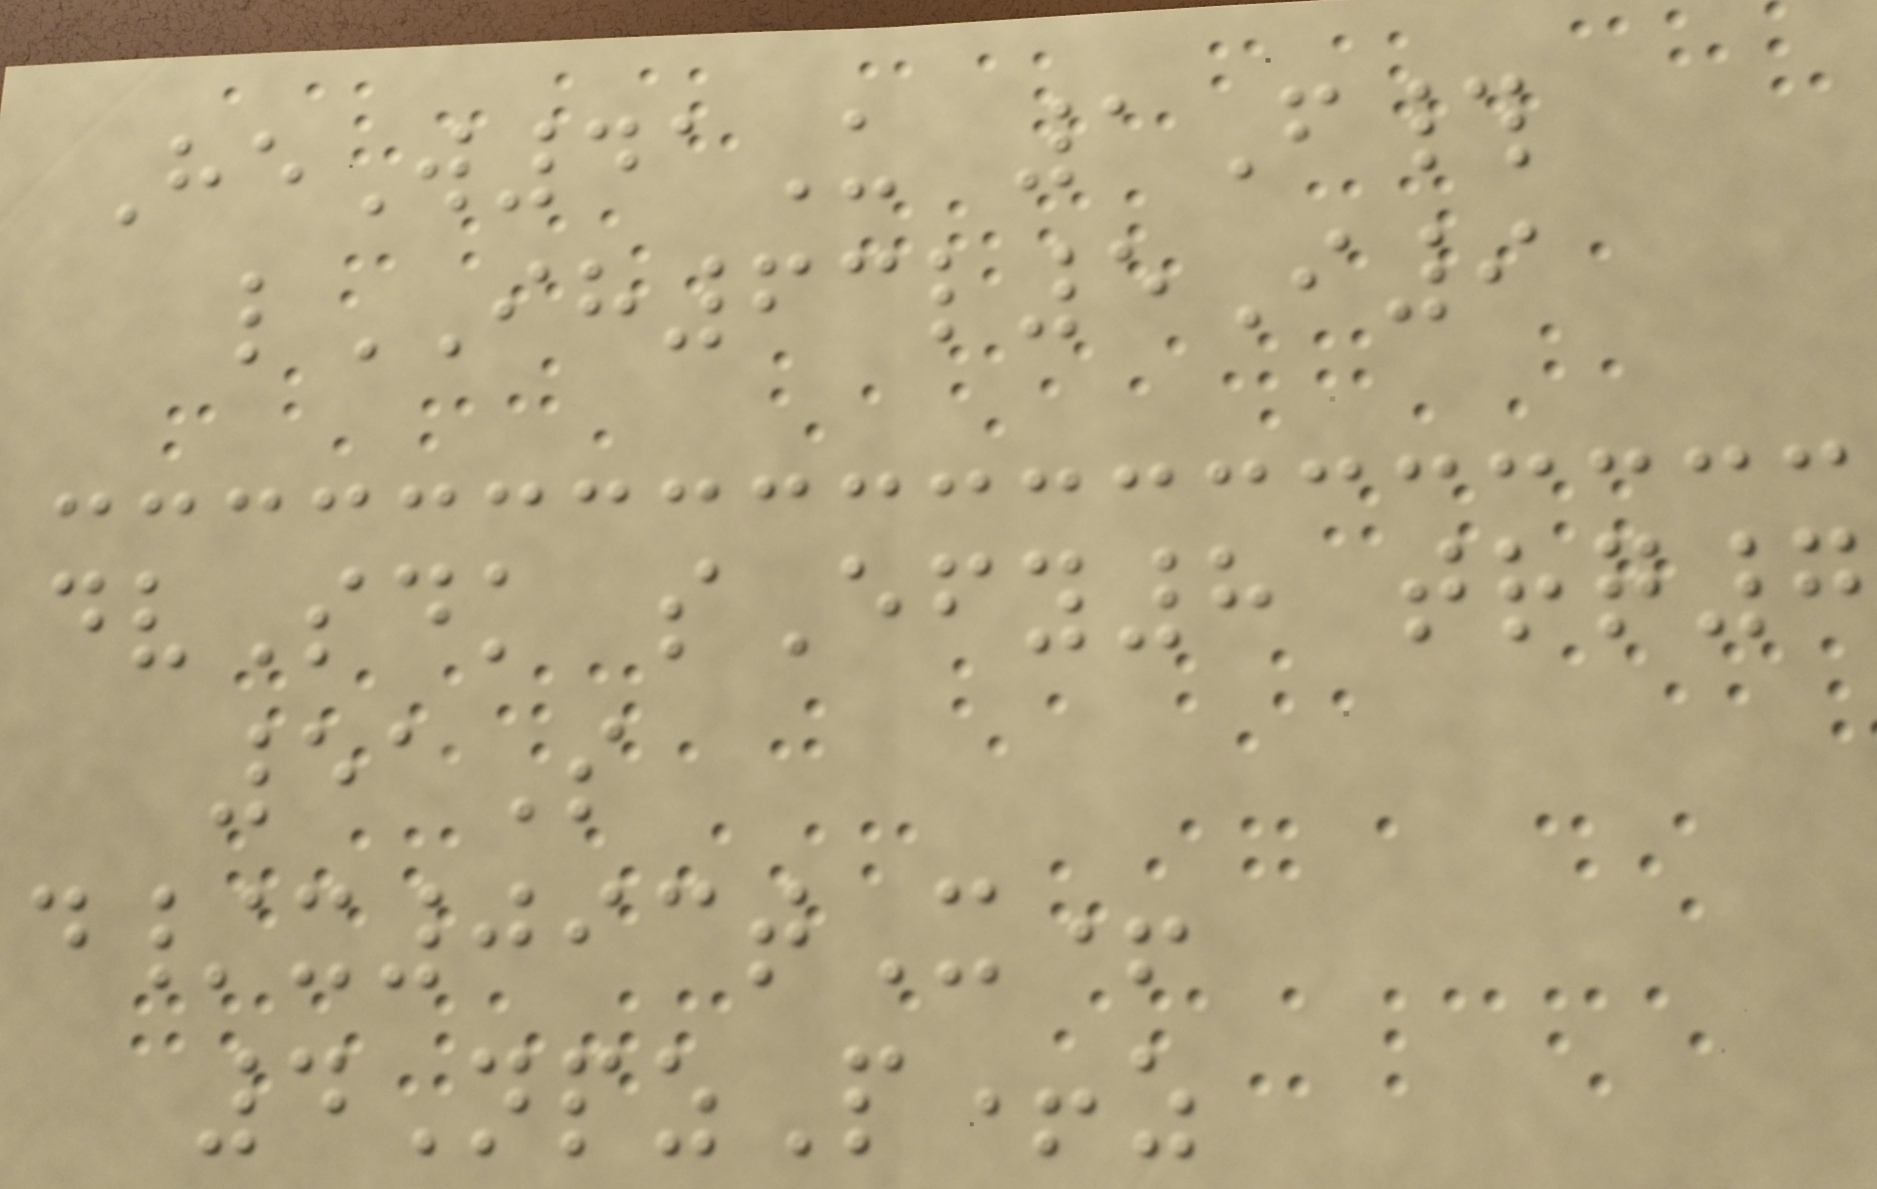HeW41U 1F#
lIH63l5I9
dvSdk sEfy8 trq7
51S
d/x093tX+
4NpzP+z
